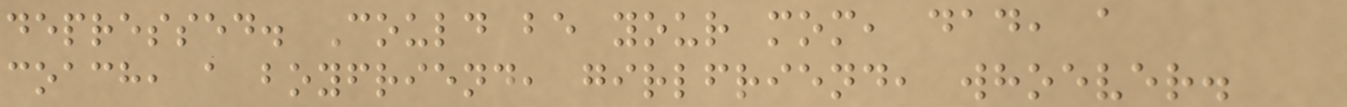depressed. Could be your mom, dad, a
coach, a boyfriend, girlfriend, whoever.
